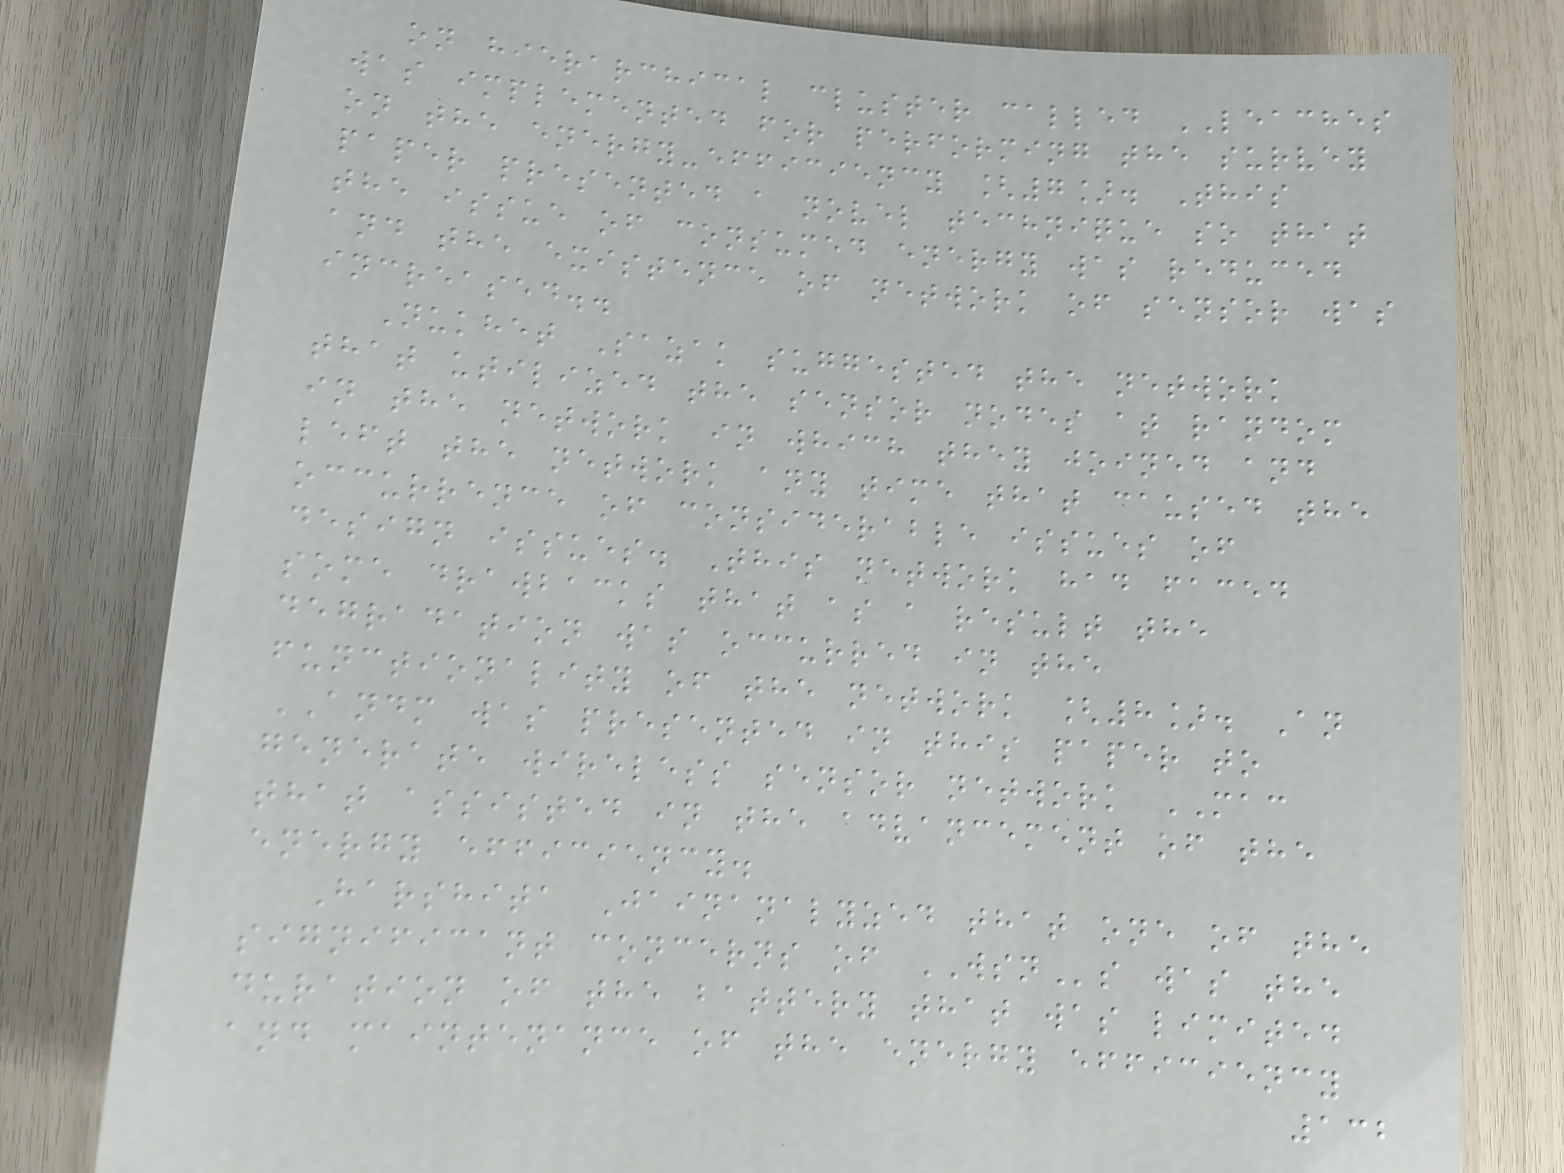on hierarchical cluster called LEACHES
was implemented for performing the survey
on the energy-efficiency [7]. This
paper presented a novel technique so that
the issue of consumed energy was reduced
and the existence of network of sensor was
increased..
Nukhet Sazak suggested the network
that utilized the sensor nodes at random
in the network in which they joined and
left the network any time that caused the
occurrence of considerable issues of
design issues. This network had faced
some drawbacks that as a result the
degradation was occurred in the
functionality of the network [8]. An
ANDM was presented in this paper to
generate wireless sensor network MAC
that assisted in the advancement of the
energy efficiency.
Harshita Jainanalyzed that one of the
significant concerns of WSNs was the
duration of the battery that was limited
and maintenance of the energy efficiency
132
